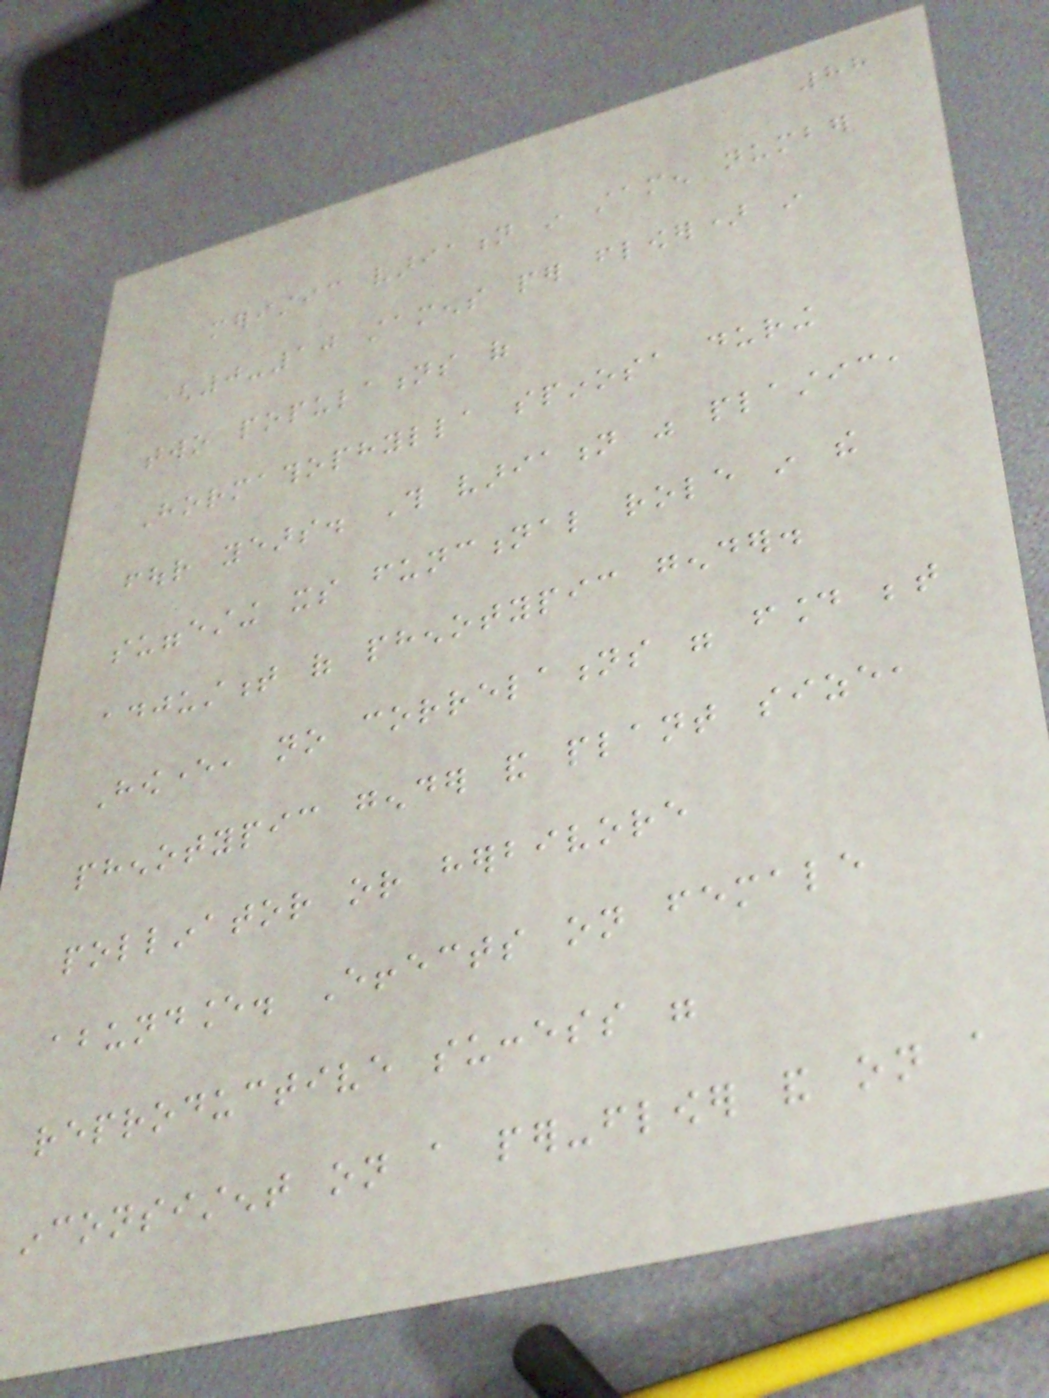88
meristic variation in stamen number
(0-10 stamens per flower) in
two populations of
Hormathophylla spinosa during
four years. This variation was plastic,
suggesting its functional role in the
adjustment of phenotypic gender.
However, no correlations were found between
phenotypic gender and plant size,
pollinator or herbivore
abundance. Effects on female
reproductive success were
inconsistent on a per-flower and on a
